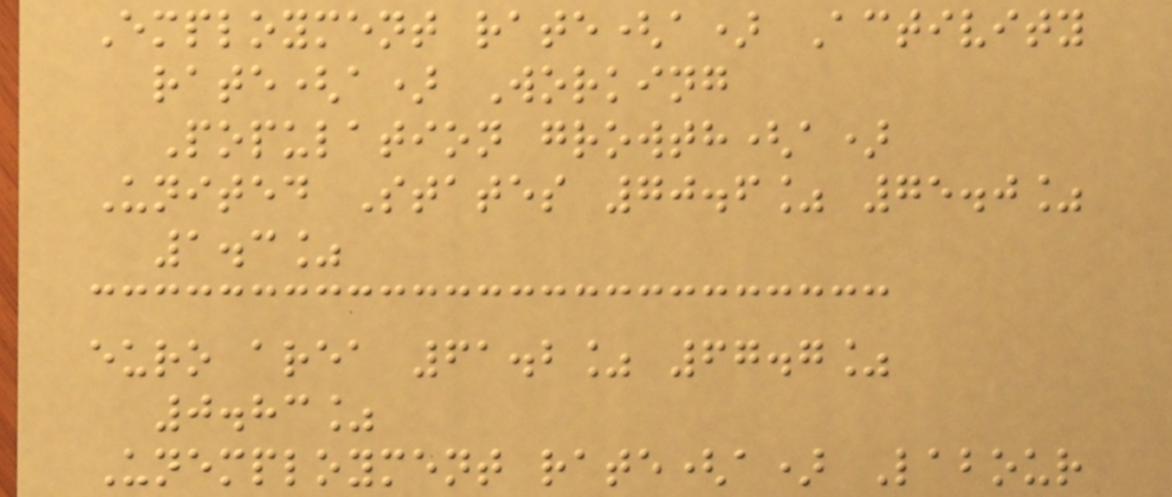Employment rate(a) Activity
rate(a) Working
Population growth(a)
United States 70.6% 75.0%
1.3%
euro area 61.2% 67.7%
0.83%
Unemployment rate(a) Labour
